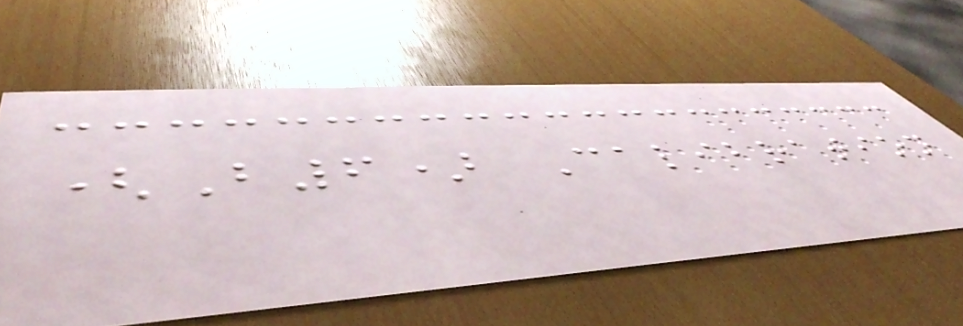(B6) Calibration
